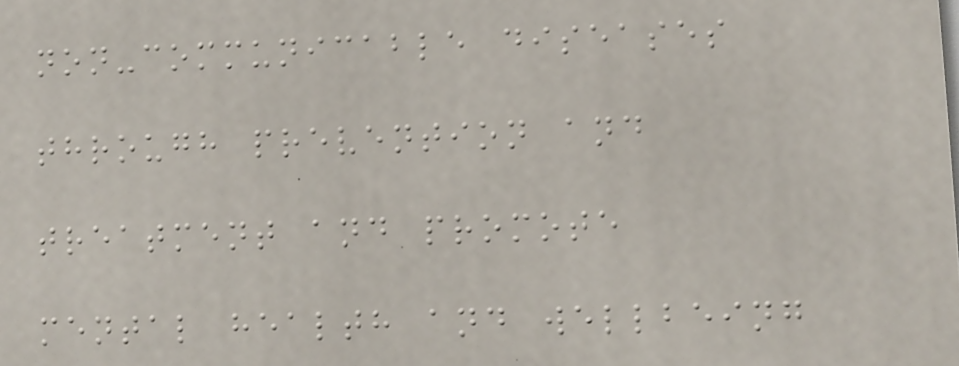non-communicable diseases
through prevention and
treatment and promote
mental health and wellbeing
